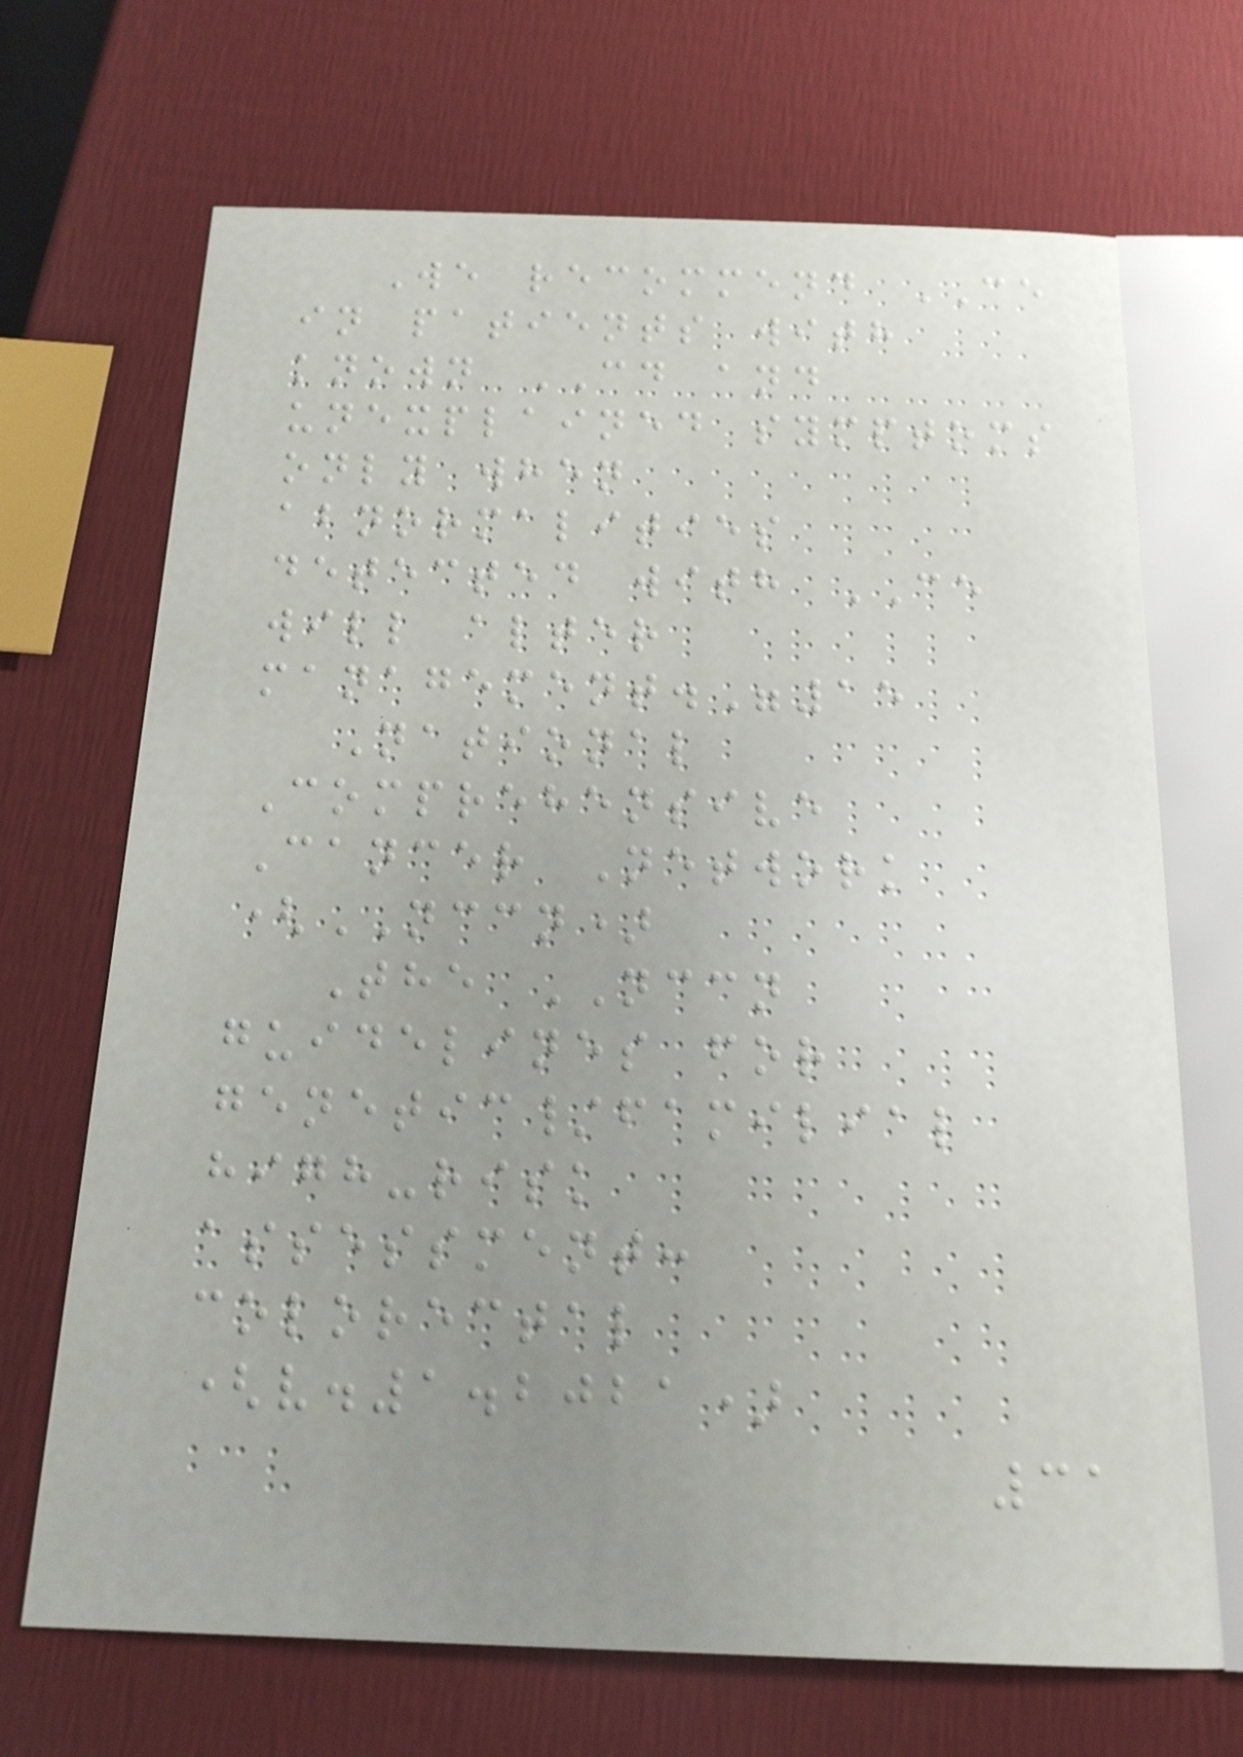We recommend CE
in patients with
known CD and
unexplained symptoms
only when
abnormalities
detected with CE
will alter
management."15
National
Comprehensive
Cancer Network
(NCCN)
The NCCN
guidelines for
genetic/familial
high-risk
assessment:
colorectal
(v.1.2021)
31
